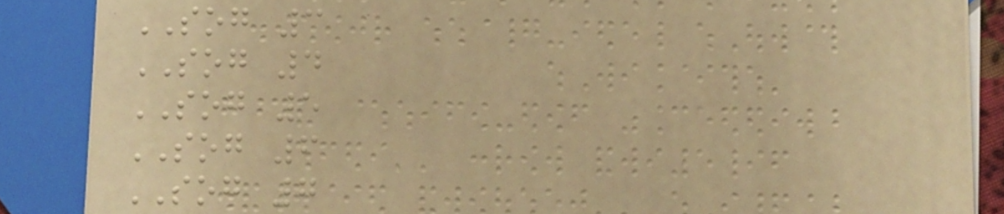SOG 3
SOG 4
SOG 5
SOG 6
SOG 7
